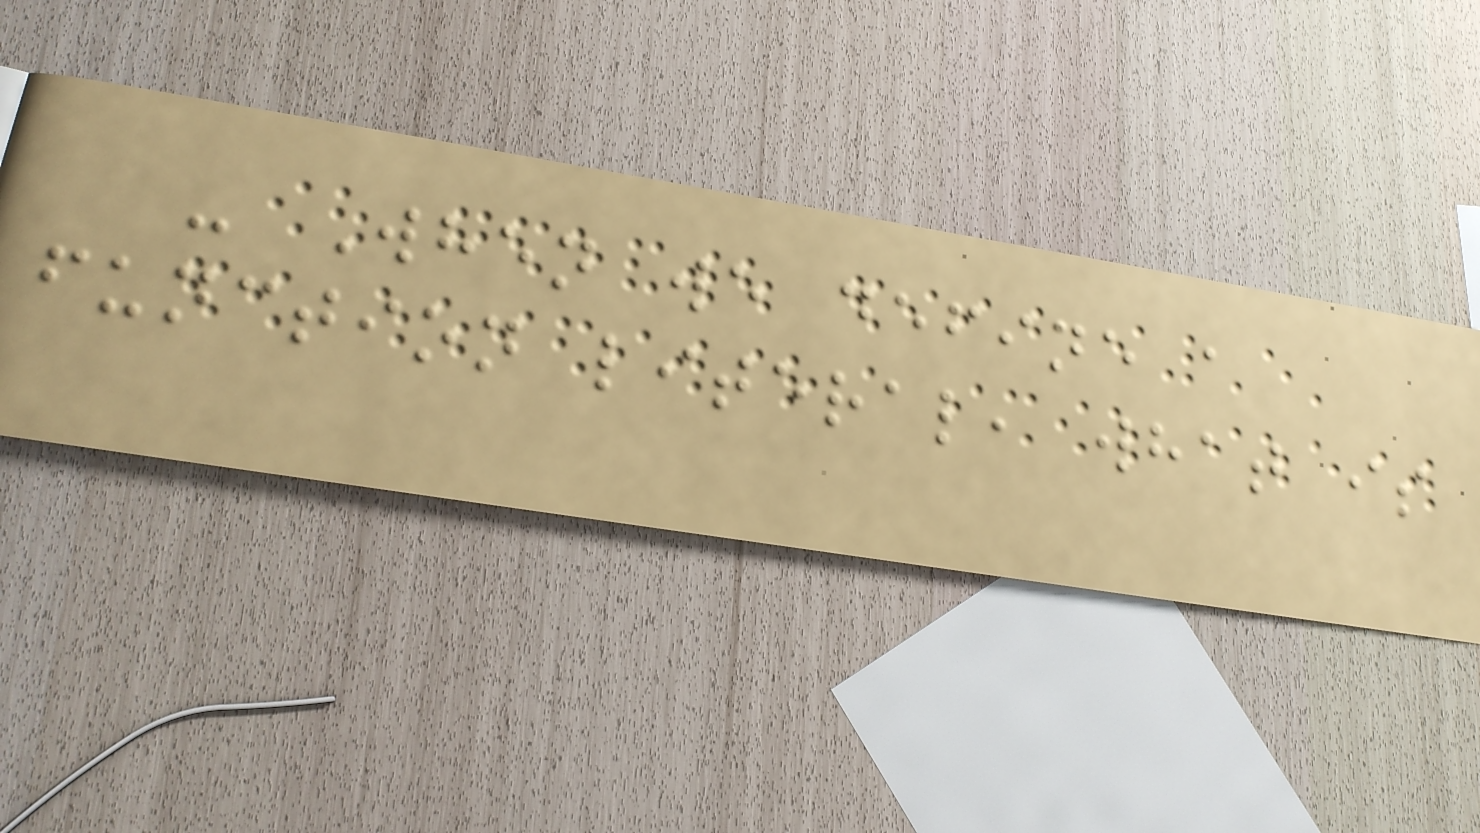- When we define a
function literal, what is
